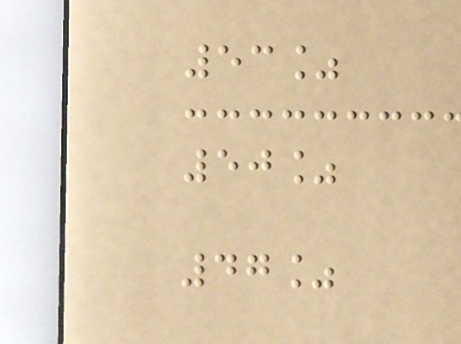53%
50%
47%
